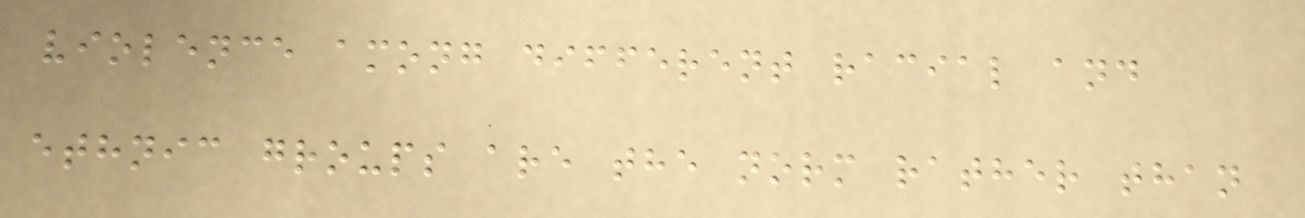violence among different racial and
ethnic groups are the norm rather than
